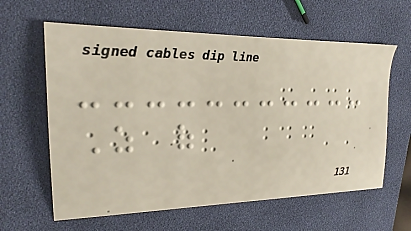As of
